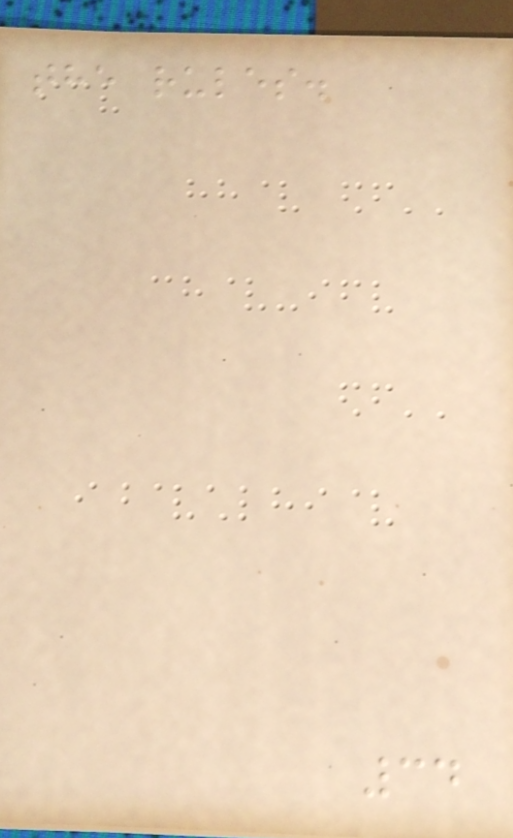the rules.
34
